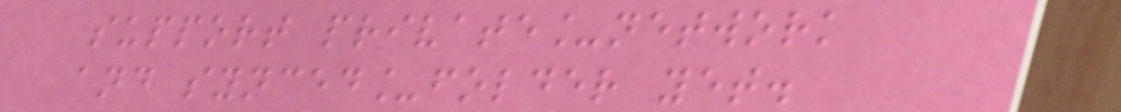support private_network
and synced_folder yet.
